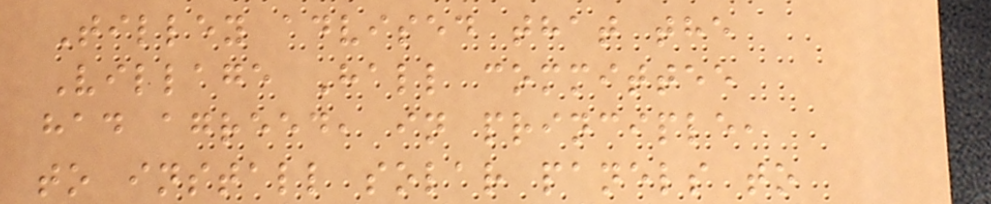Tilley advised that the
Village Hall committee
had agreed, in principle,
to install solar panels to
